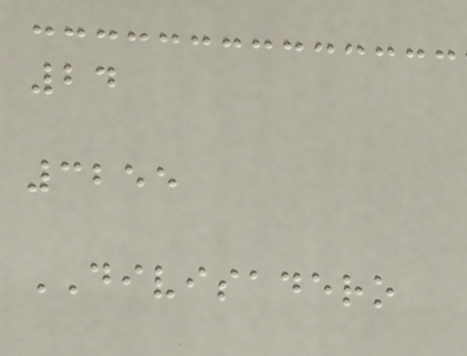24
3255
DIVISADERO
